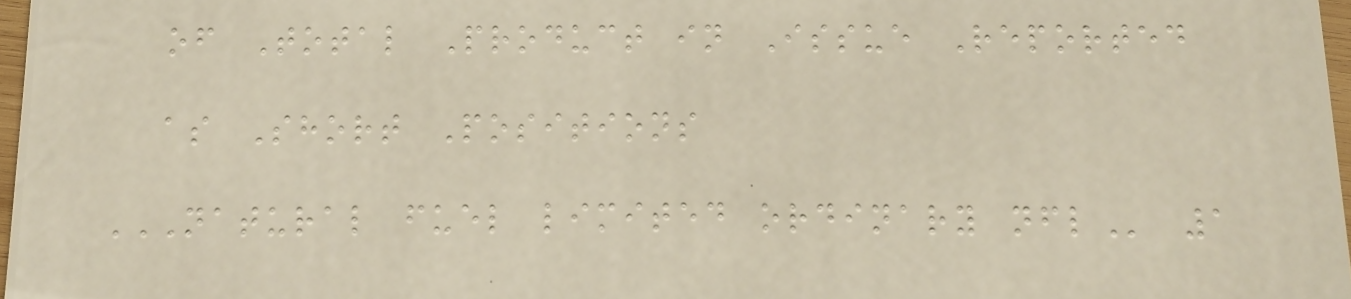of Total Product in Issue Reported
as Short Positions
NATURAL FUEL LIMITED ORDINARY NFL 1
